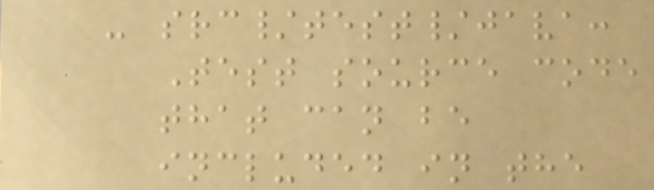- src/test/java:
Test source code
that can be
included in the
